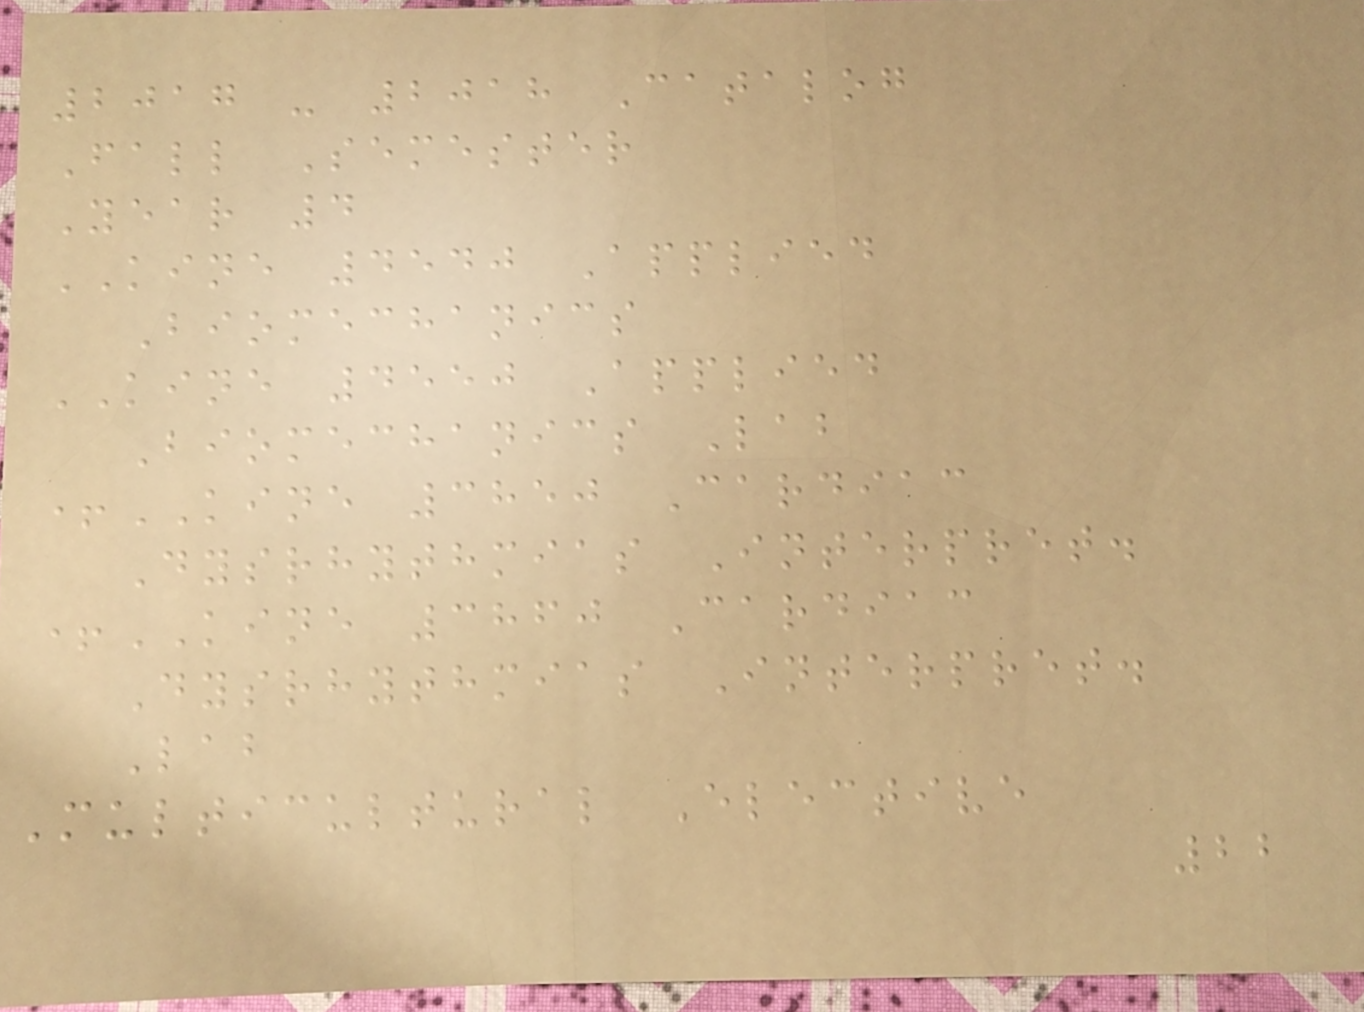2017 - 2018 Catalog
Fall Semester
Year 4
KINE 4540 Applied
Biomechanics
KINE 4550 Applied
Biomechanics Lab
+KINE 3850 Cardiac
Dysrhythmias Interpret.
+KINE 3860 Cardiac
Dysrhythmias Interpret.
Lab
Multicultural Elective
22
